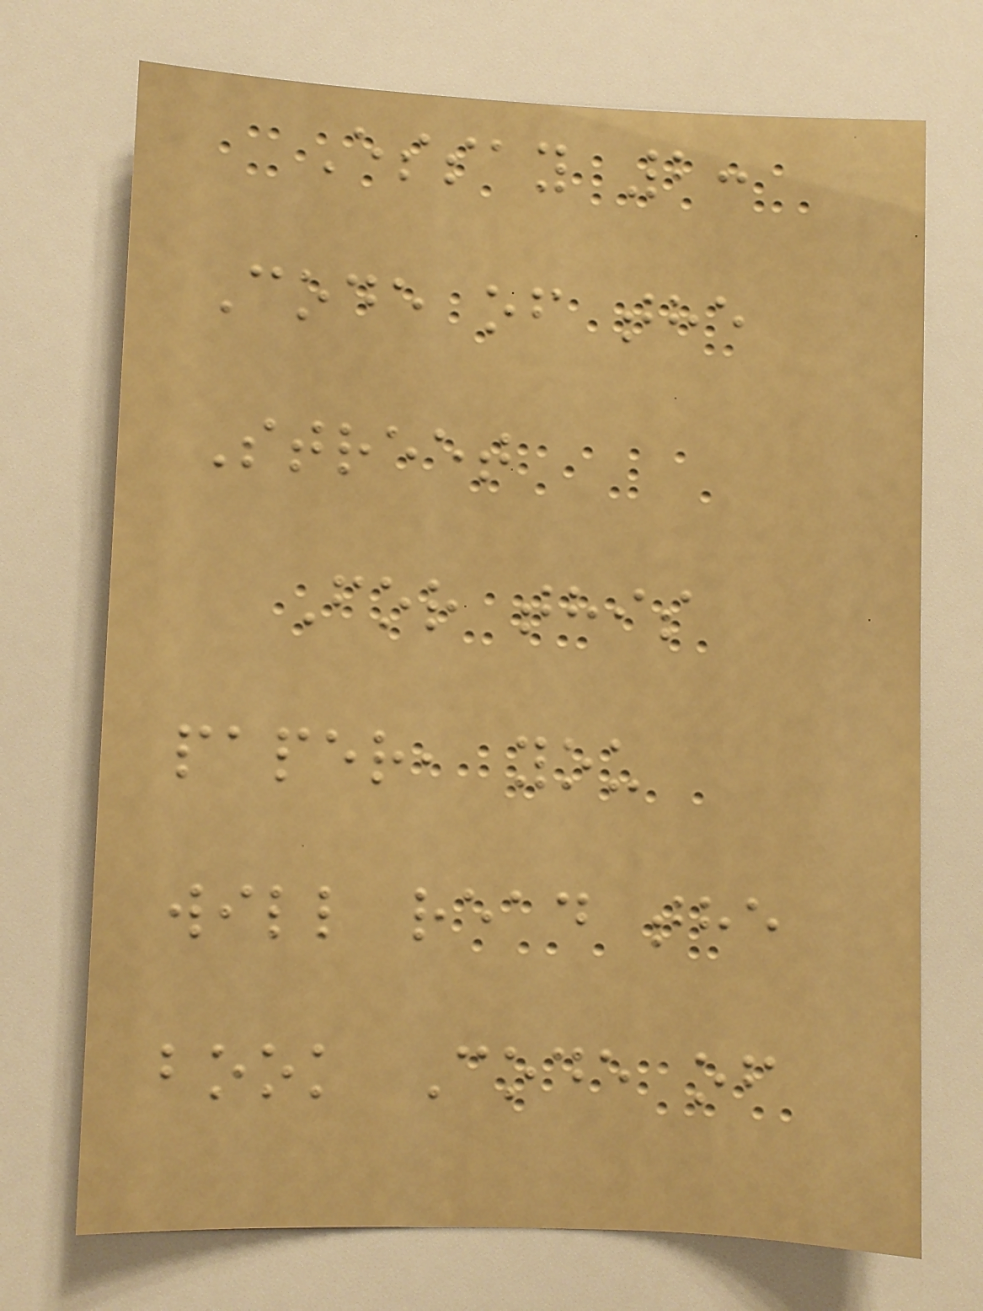Essay 2:
Code of the
Street
For this
paper, you
will read the
book Code of
